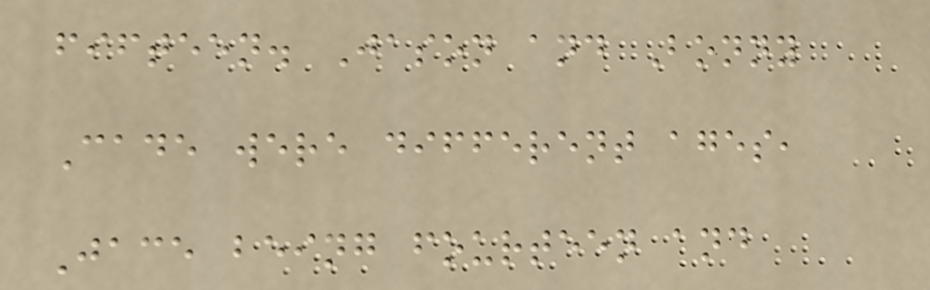fifteen. Jason and Bonny
Cade were different ages,
Jace being fourteen and
